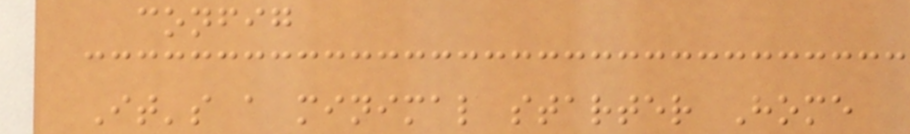config
It's a minimal starter Home
